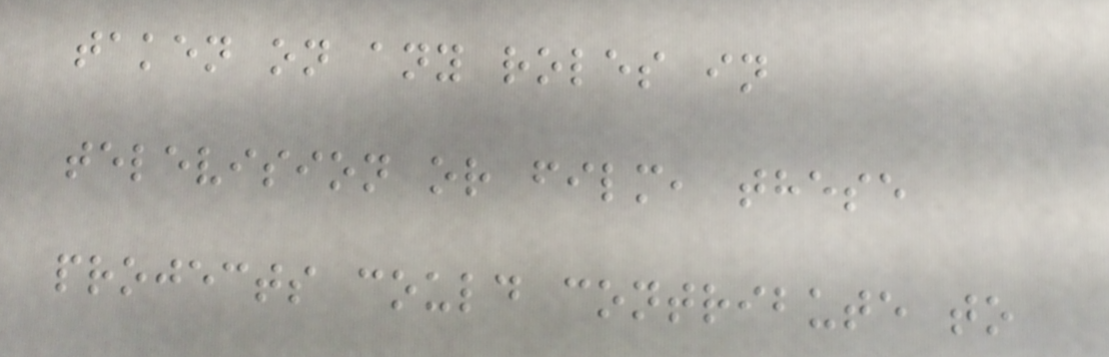taken on any roles in
television or film, these
projects could contribute to
